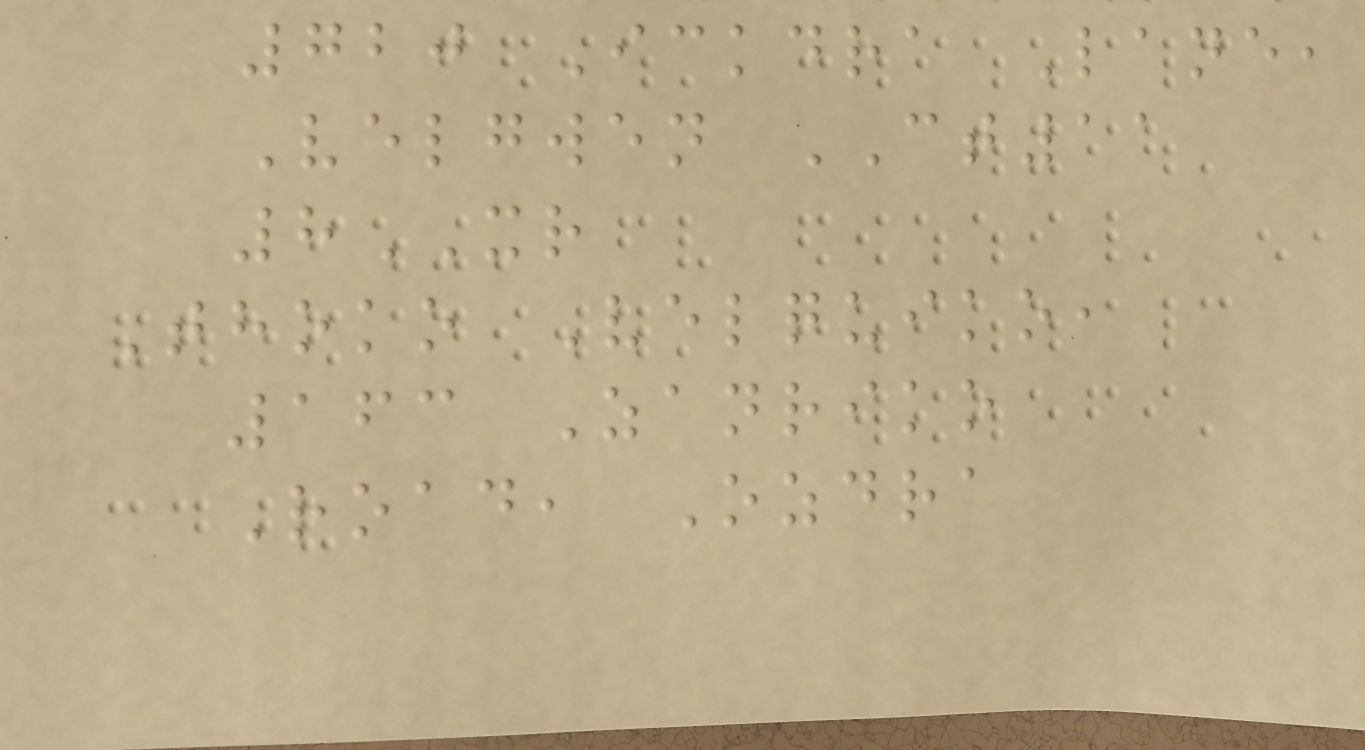720 Ickdra Lane,
Velgwen CT11
8XR
Thoko Velquiko,
163 Zanriko
Road, Ozdra
